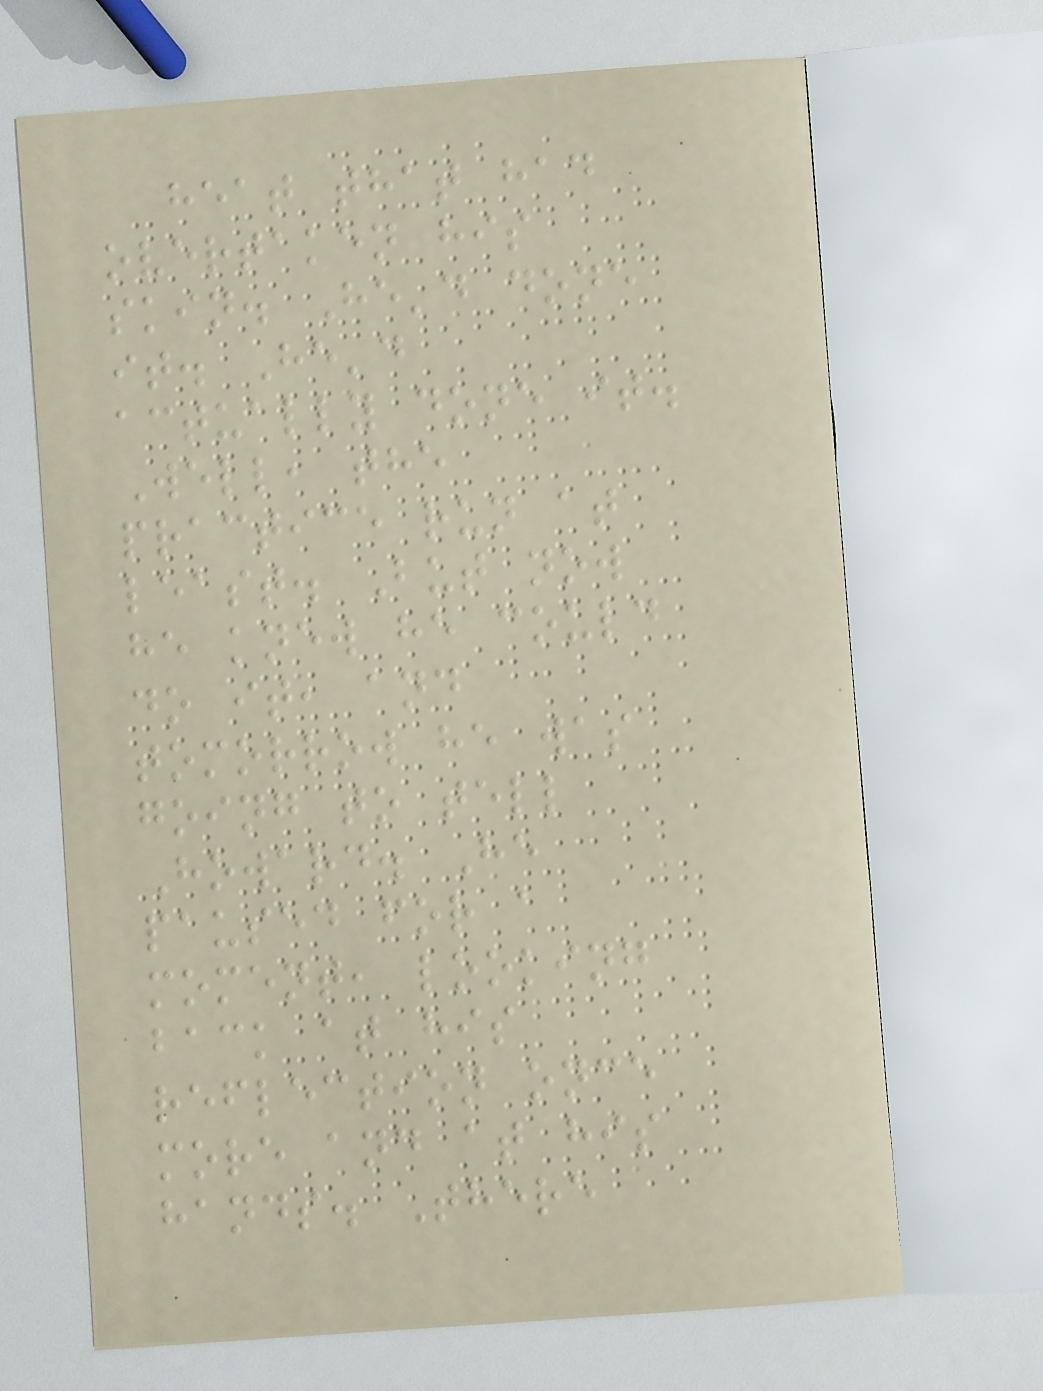heat that had
overtaken his
skin. He'd done
it. He'd
actually done it.
Well, the
practice run at
least. But now
he knew he could
do it, and
tomorrow he was
going to tell
Howard. He
paused for a
moment, looking
back at his
reflection once
more and at his
hands. There
